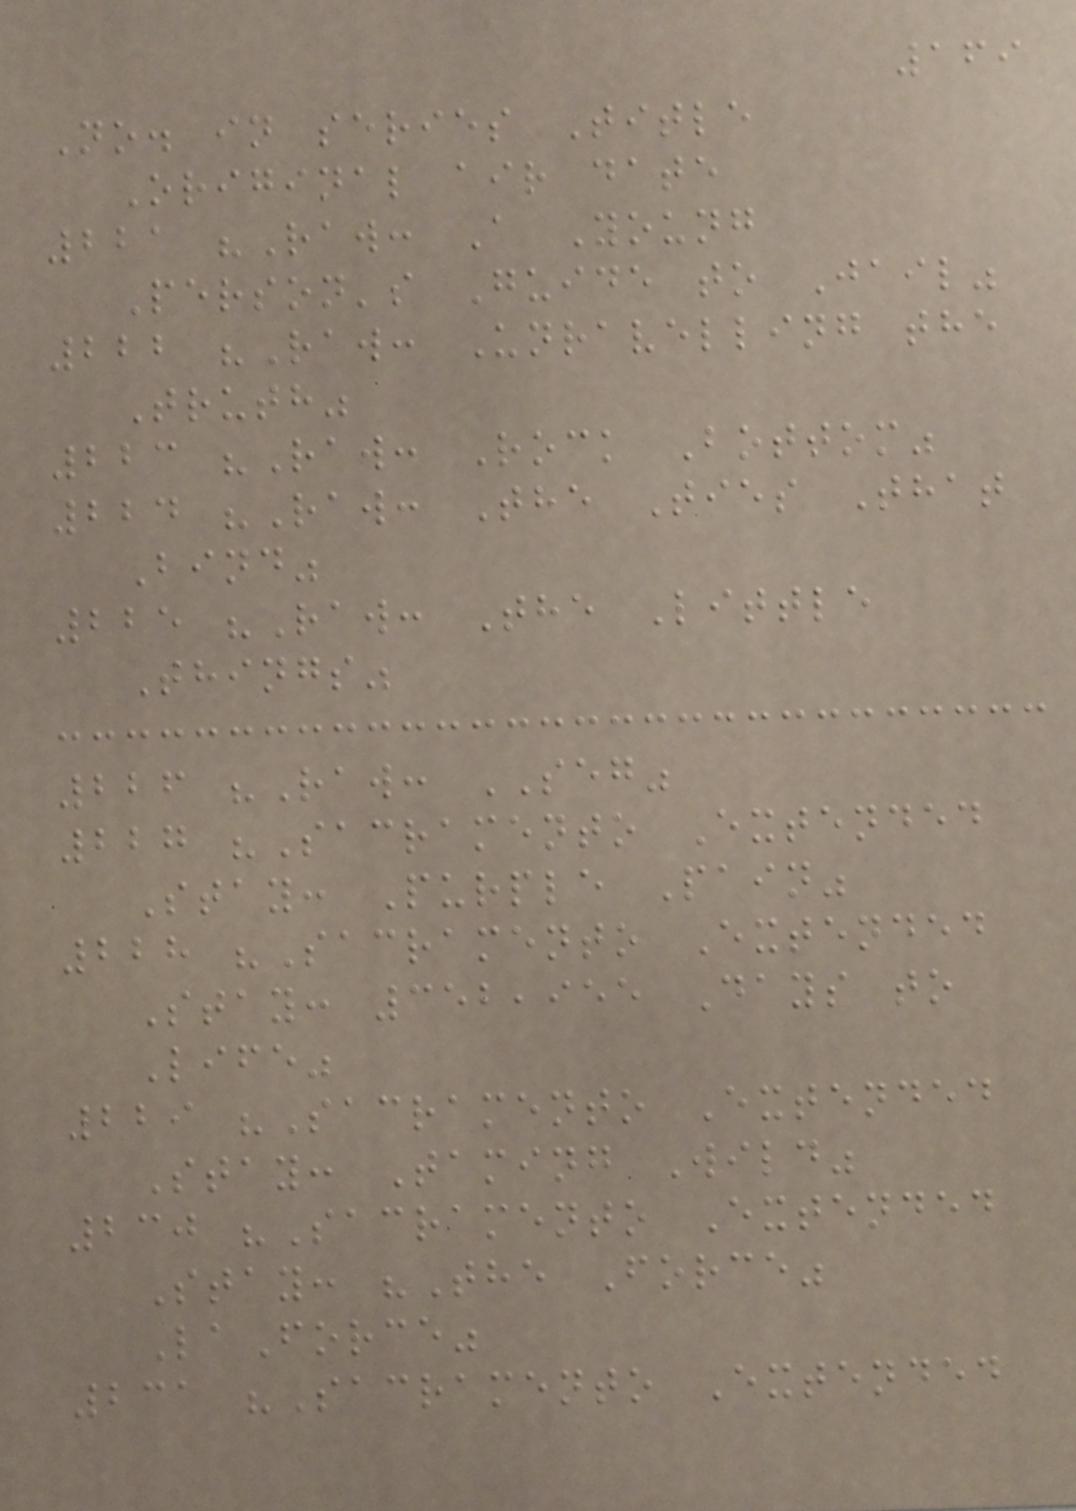169
No. in series Title
Original air date
221 "Raw: A Young
Person's Guide to Jail"
222 "Raw: Unravelling the
Truth"
223 "Raw: Rock Bottom"
224 "Raw: The Ties That
Bind"
225 "Raw: The Little
Things"
226 "Raw: SEG"
227 "Sacramento Extended
Stay: Purple Pain"
228 "Sacramento Extended
Stay: 352,955 Days to
Life"
229 "Sacramento Extended
Stay: Taming Wild"
230 "Sacramento Extended
Stay: "The Force"
LaForce"
231 "Sacramento Extended
